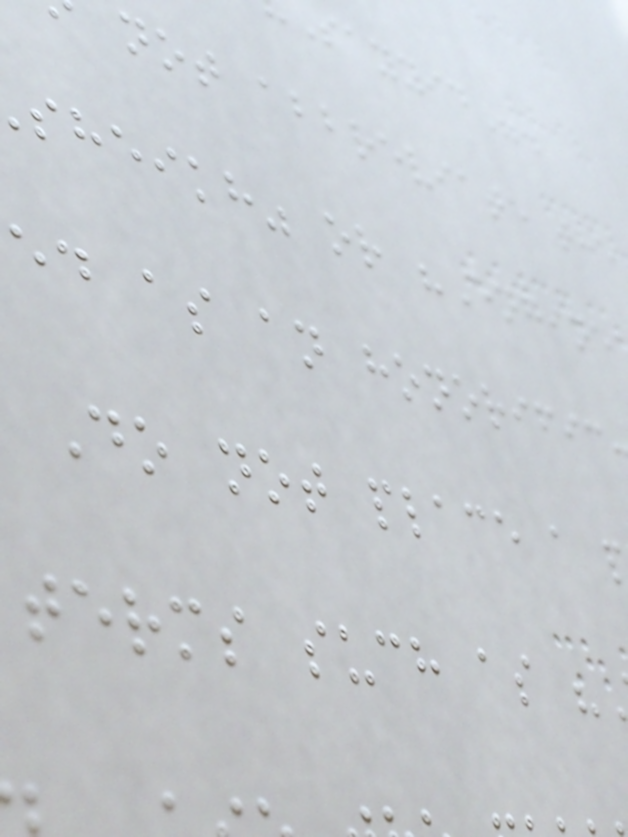sayyid".
not abbreviate the
sheikh" or "Engine
ed as an honorific
Do not place a
terms such as
